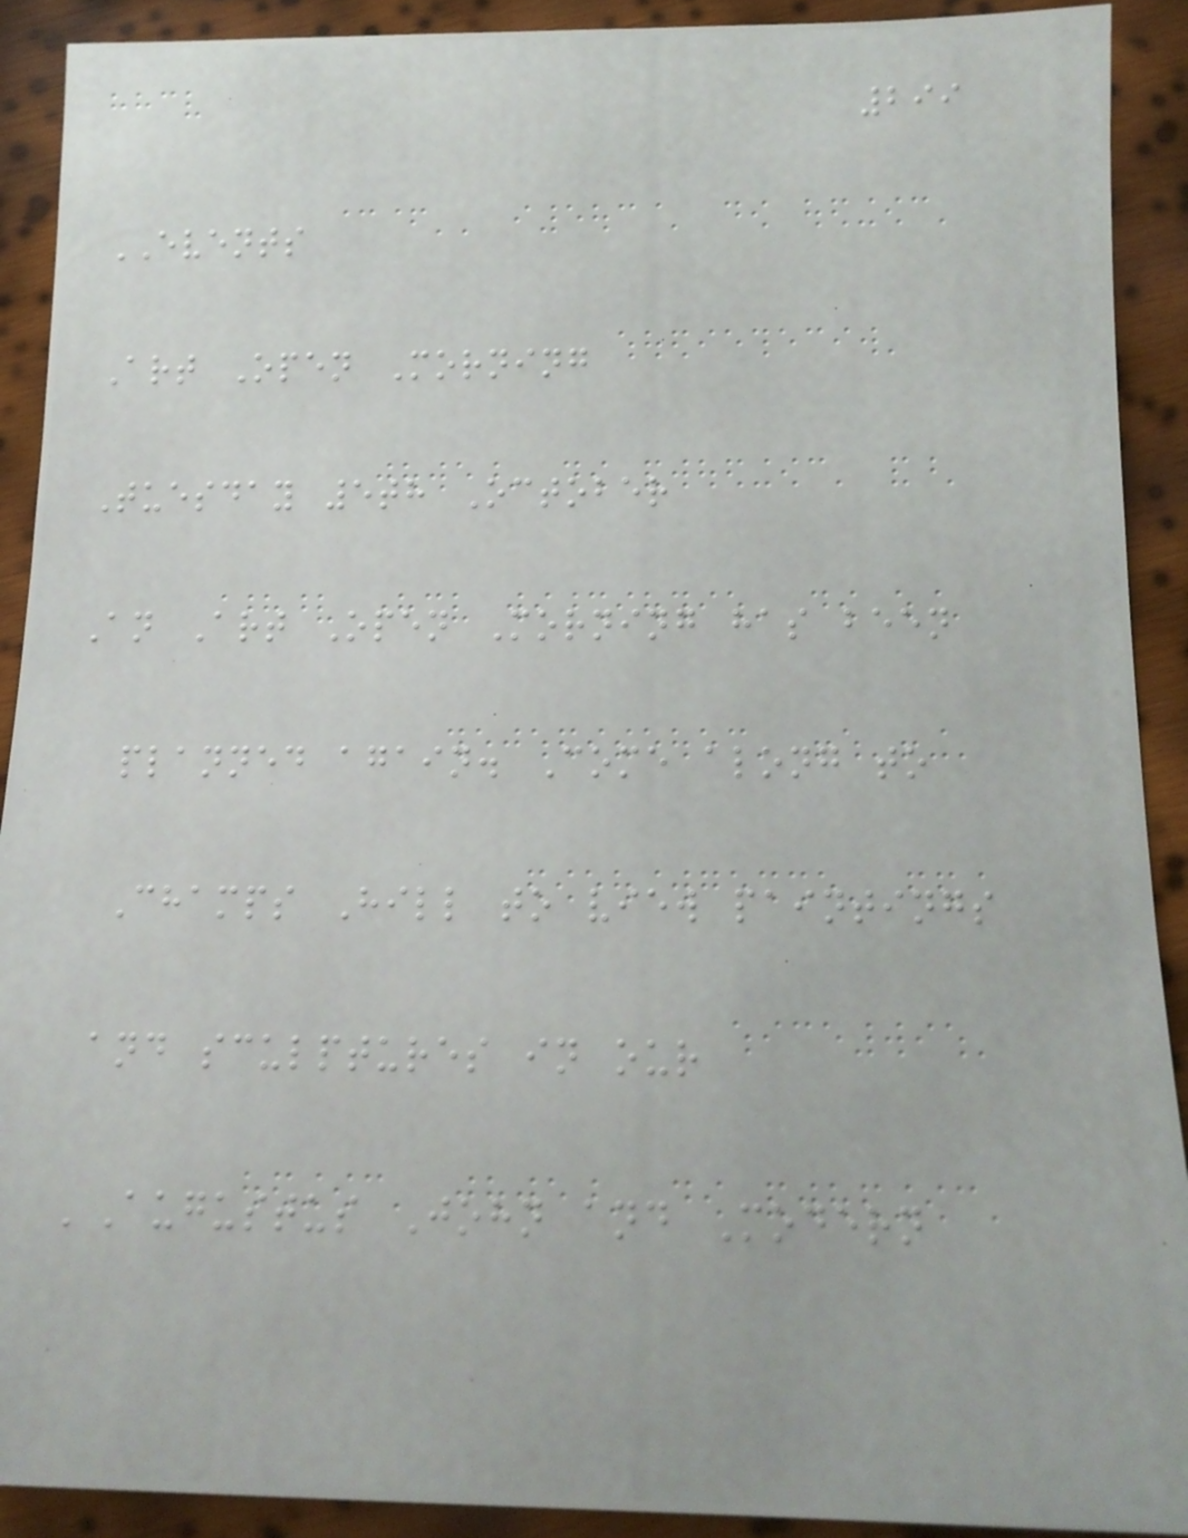299
EVENTS
Art Open Morning
Tuesday 5th October
An Art Open Morning has been
planned again. Come along to
Champs Hill to view paintings
and sculptures in our
'Augustus John and Modern
